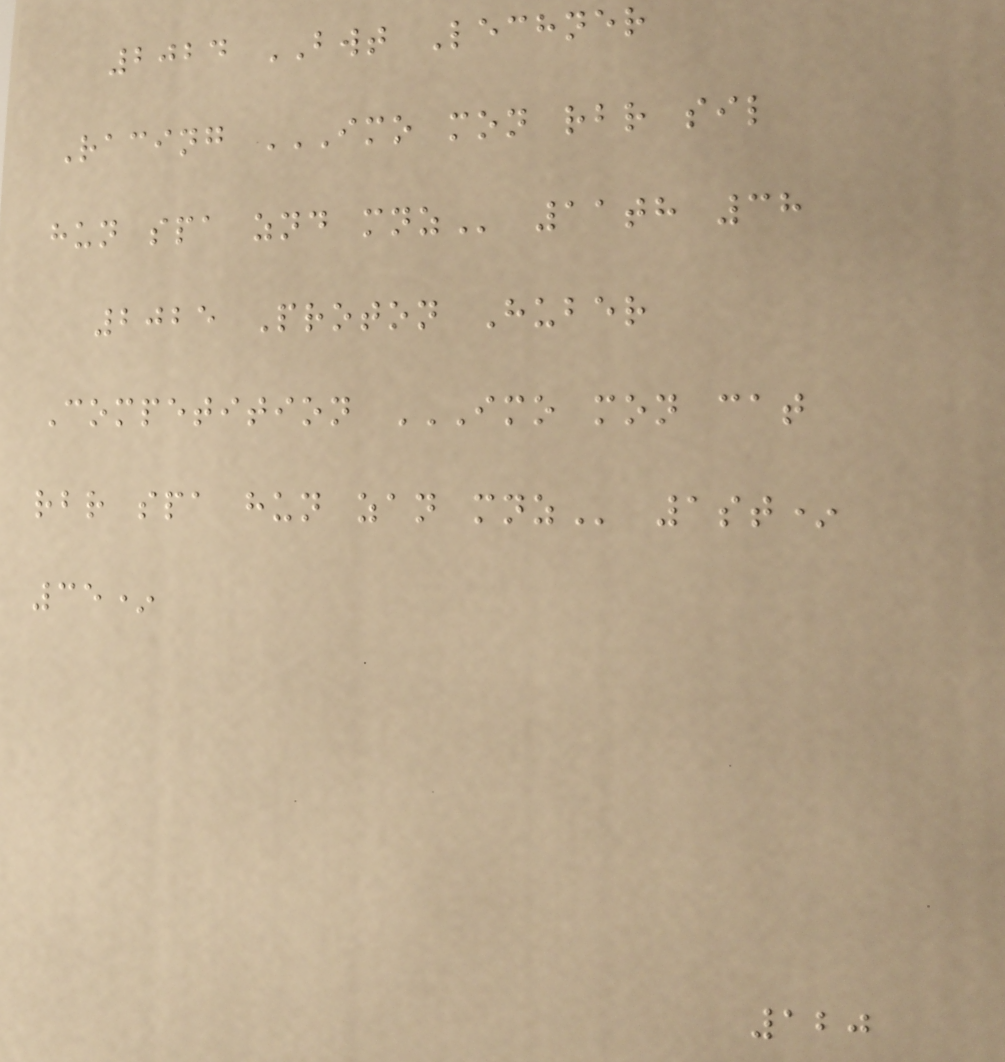2024 BWT Lechner
Racing IMO MON RBR SIL
HUN SPA ZND MNZ 11th 38
2025 Proton Huber
Competition IMO MON CAT
RBR SPA HUN ZAN MNZ 1st*
35*
120
